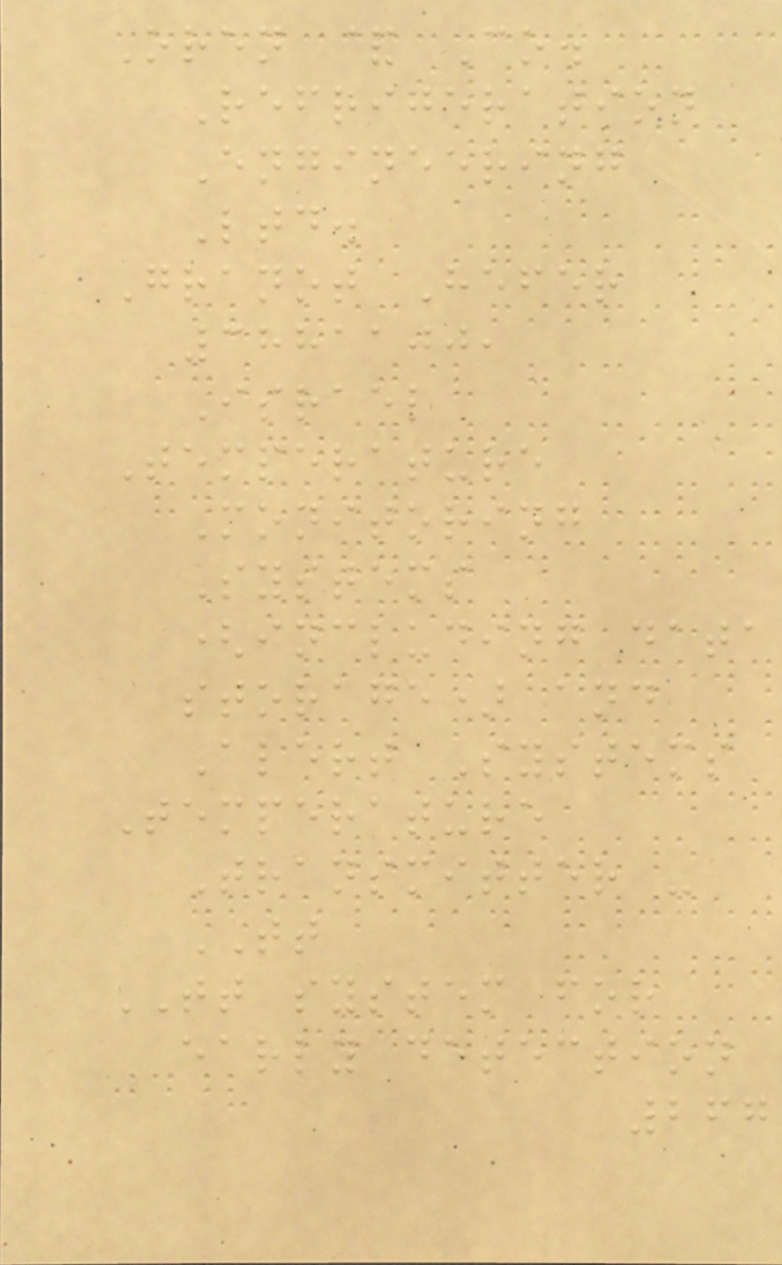Oren & Co.
Refrigeration
Engineering
Ltd.
Granot Hefer
3881100,
Israel
Temperature
Monitoring
Systems
(including data
storage) and
Alert Systems
Temperature
Transmitter -
TT
TT system for
early detection
267
